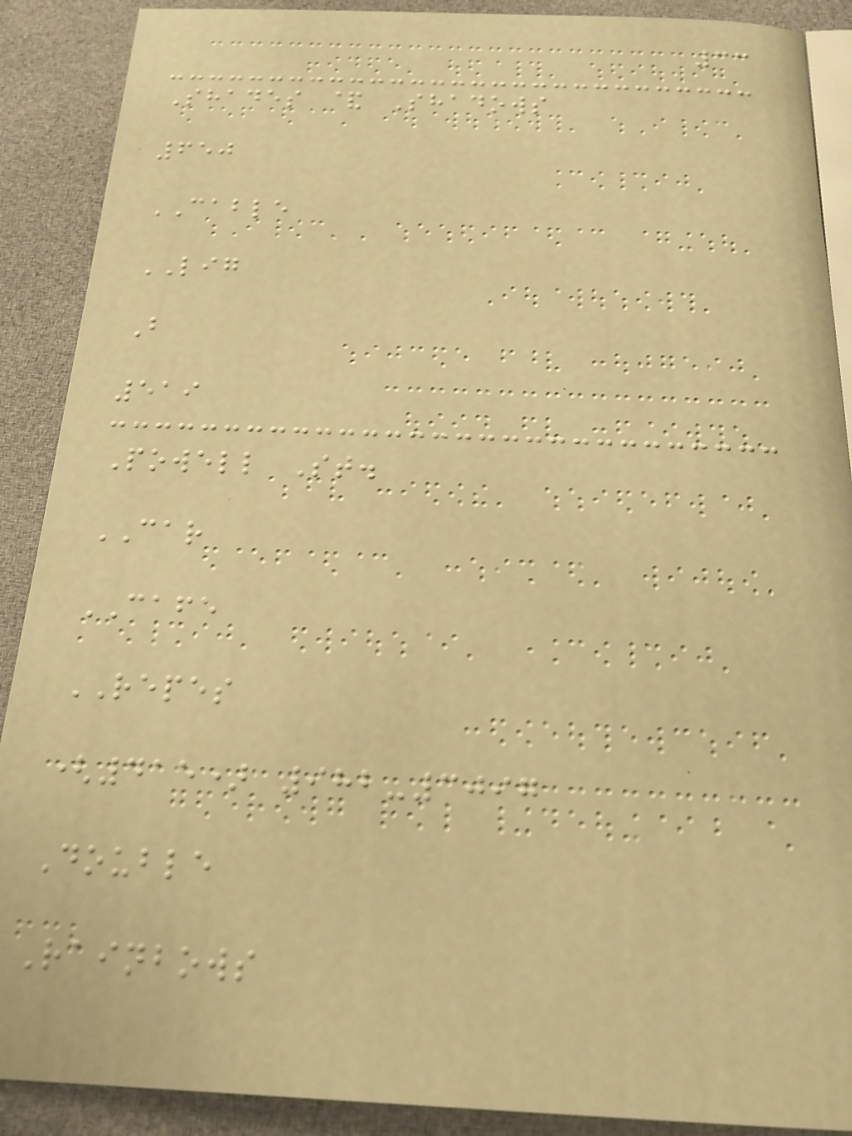33
Shades & Shadows
650
CABLE
LIG
B
519
Powell St.
CAR
CAFE
REPES
(415) 982-3097
Double
Rainbows
